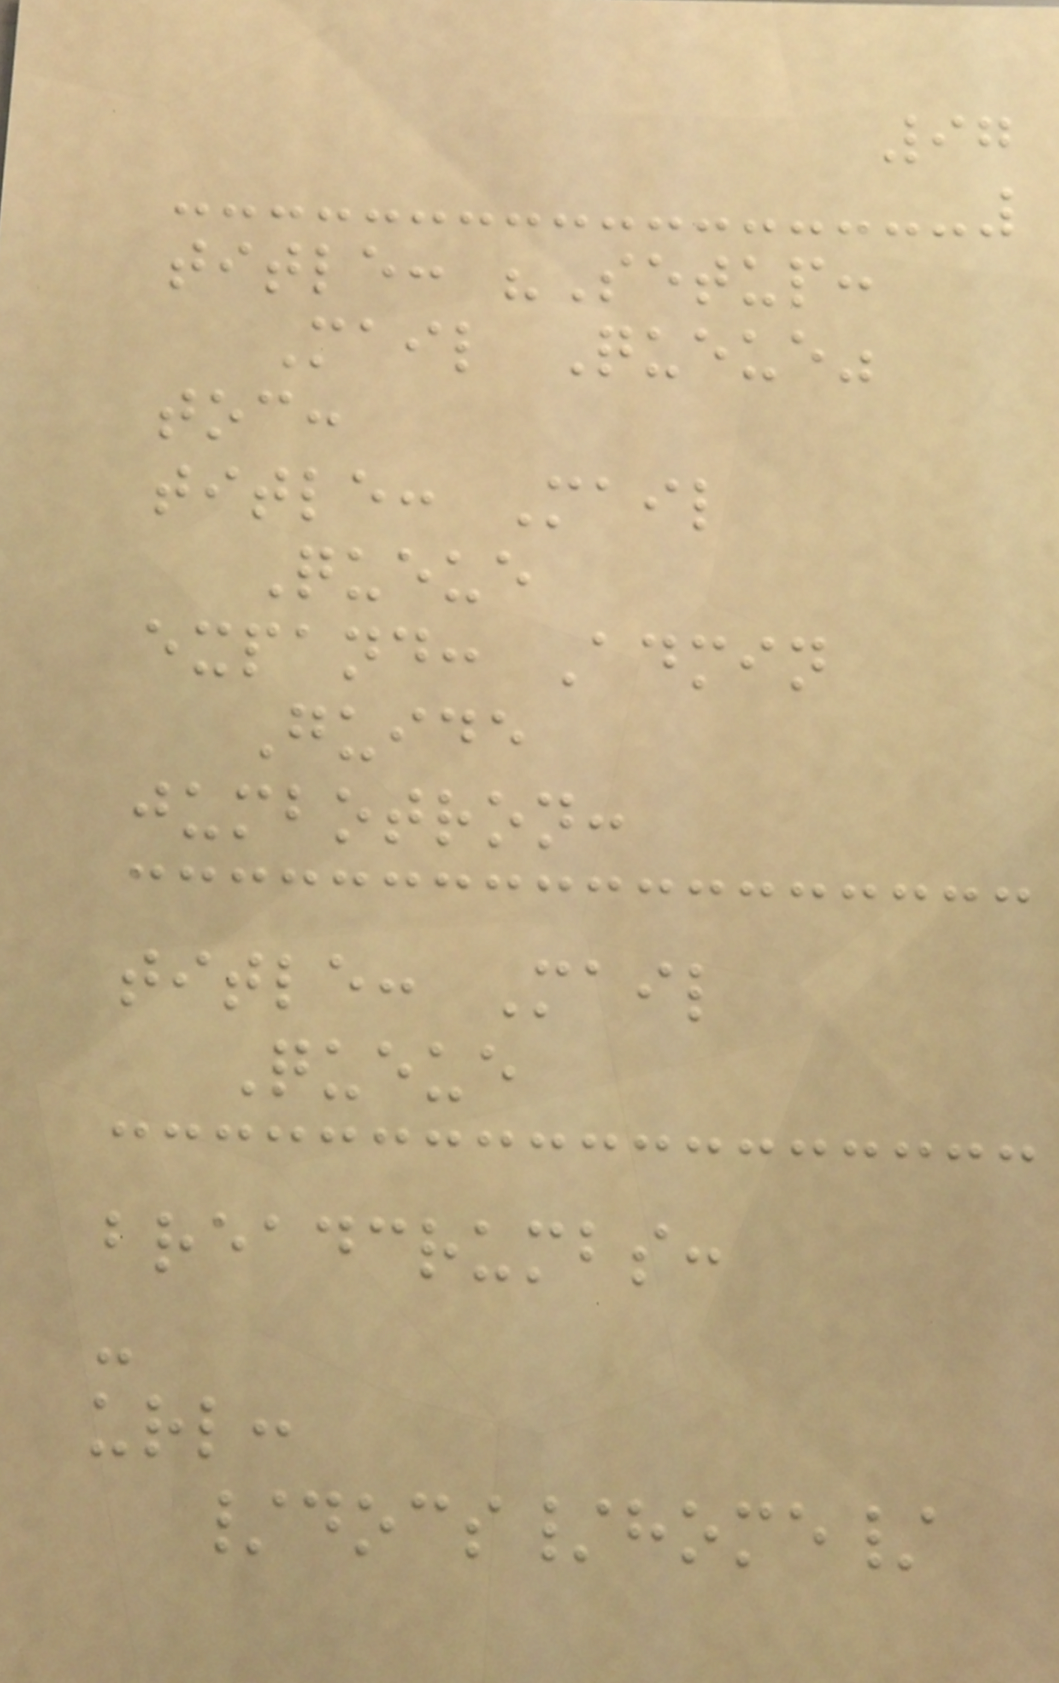97
title: "Setup:
Mail Queue"
toc:
title: Mail
Queue
expand: Admin
Guide
jumbotron:
title: Mail
Queue
breadcrumbs:
-
url:
/docs/home/
